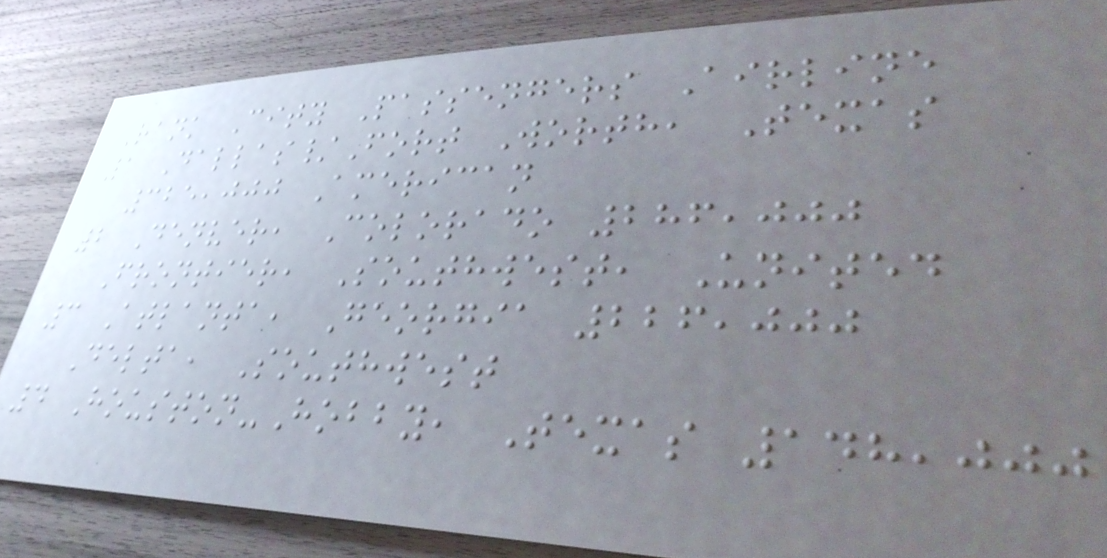Rank City Passengers Airline
1 Dallas/Fort Worth, Texas
325,000 American
2 Denver, Colorado 286,000
Frontier, Southwest, United
3 Atlanta, Georgia 226,000
Delta, Southwest
4 Houston-Hobby, Texas 148,000
